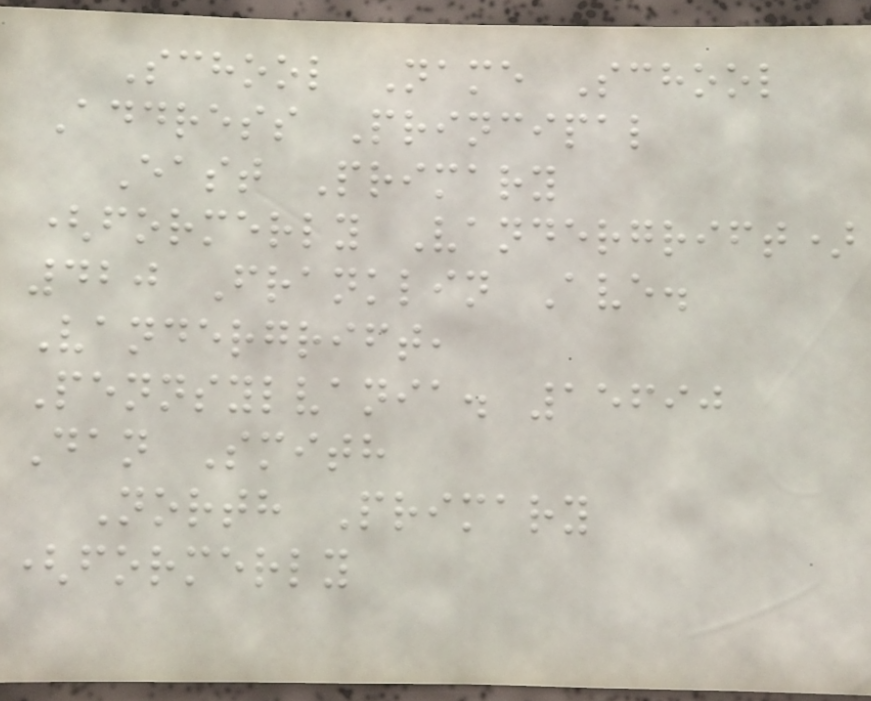School Name School
Address Principal
East Primary
(formerly Vandergrift)
420 Franklin Ave.
Vandergrift,
Pennsylvania. 15690
Dan Smith
North Primary
(formerly
